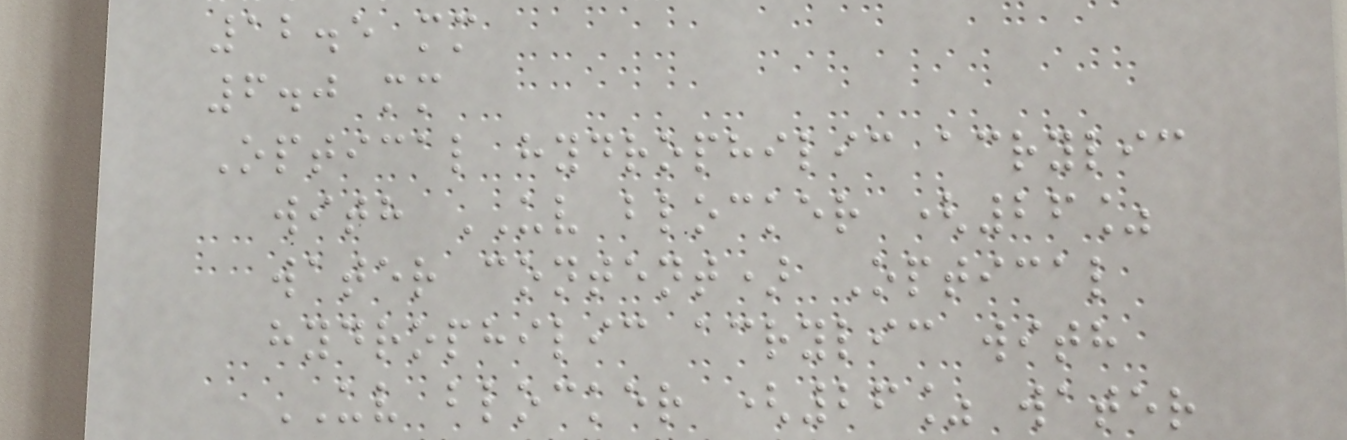12.5 mm
6.0 mm
Optical hydrophilic acrylic
with UV blocker (26%
water content) Optical
hydrophilic acrylic with
UV blocker (26% water
